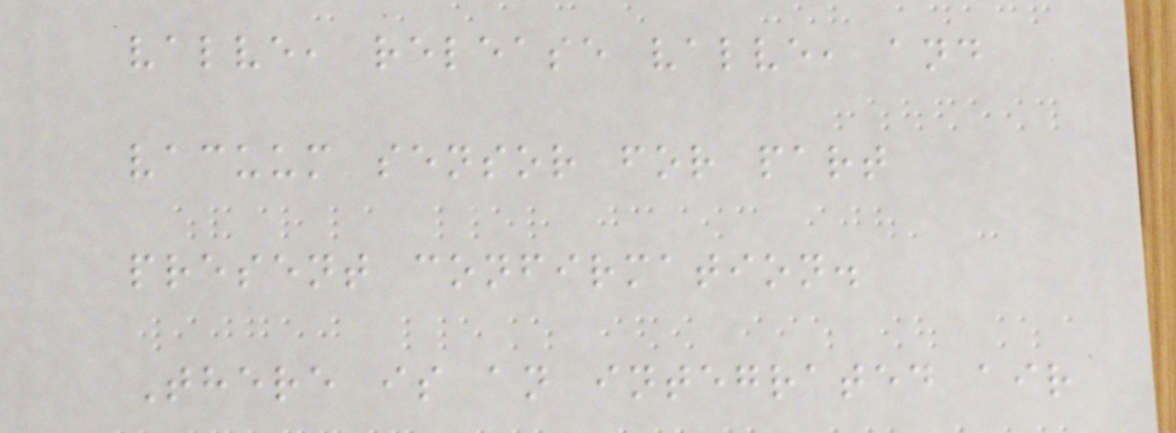valve, release valve, and
vacuum sensor for part
present confirmation.
There is an integrated air
